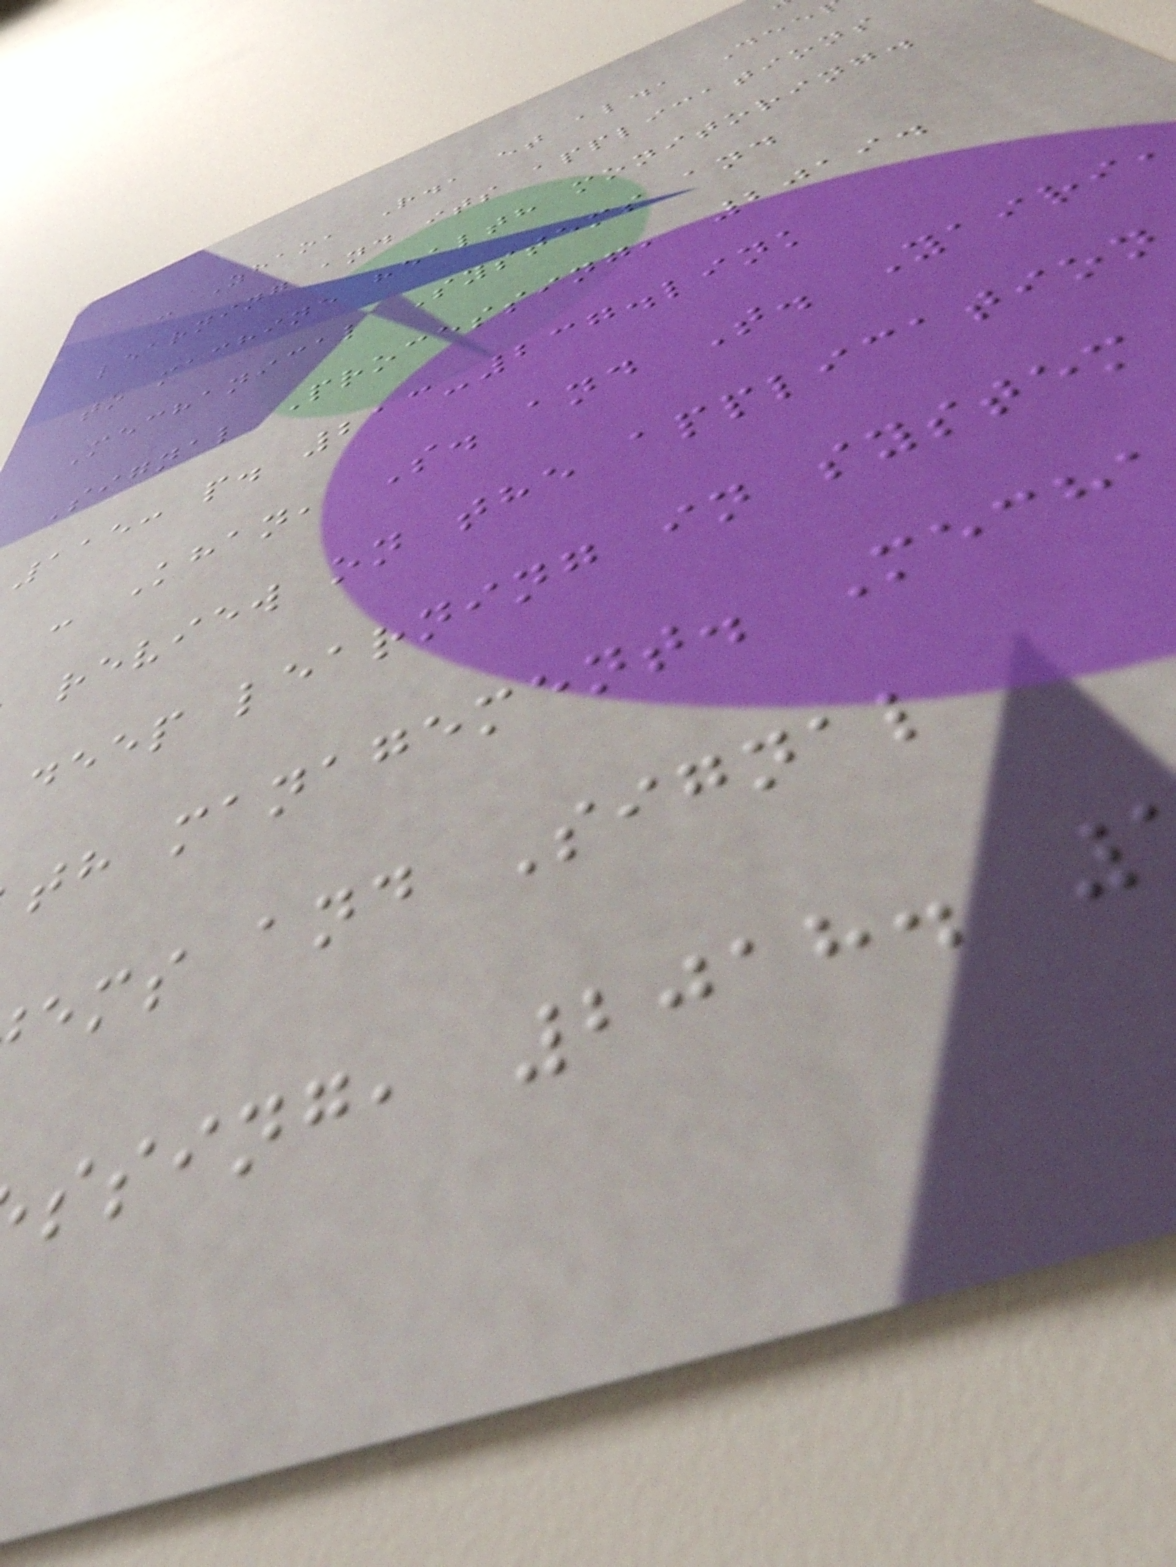- Zhao, R., et al., Dee
learning and its applications
to machine health monitoring.
Mechanical Systems and
Signal Processing, 2019.
115: p. 213-237.link
- Khan, S. and T. Yairi
review on the application
deep learning in system
th management. Mech
ems and Signal
ssing, 2018.
